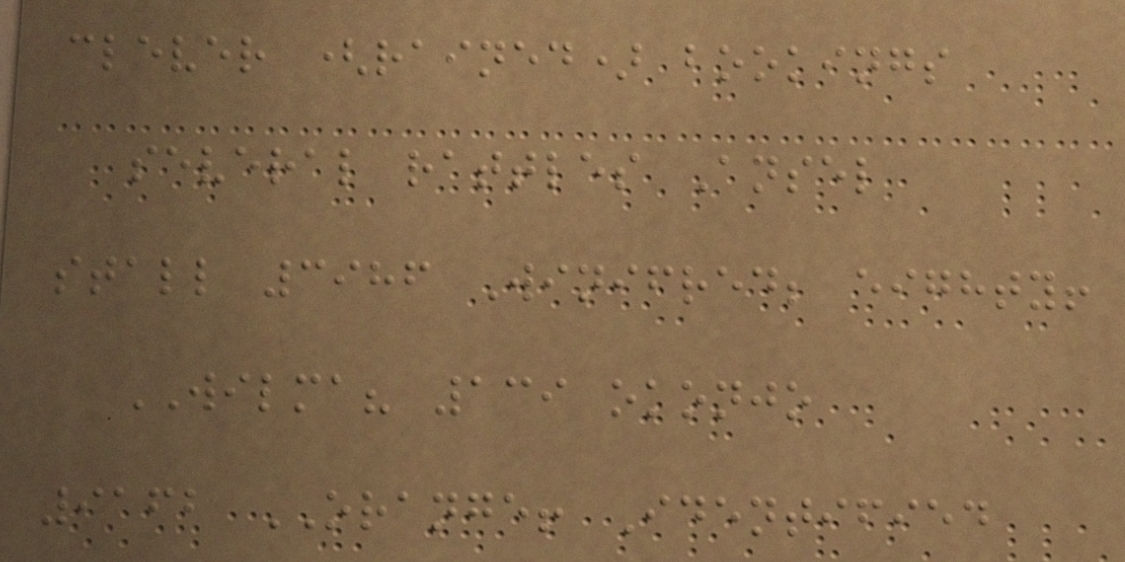clever (rained) bookings
several rattles Ansel
stall 3986 Winifred; eighty!
WILMA? 139 okonjo
9162 ORANGE! Identified
